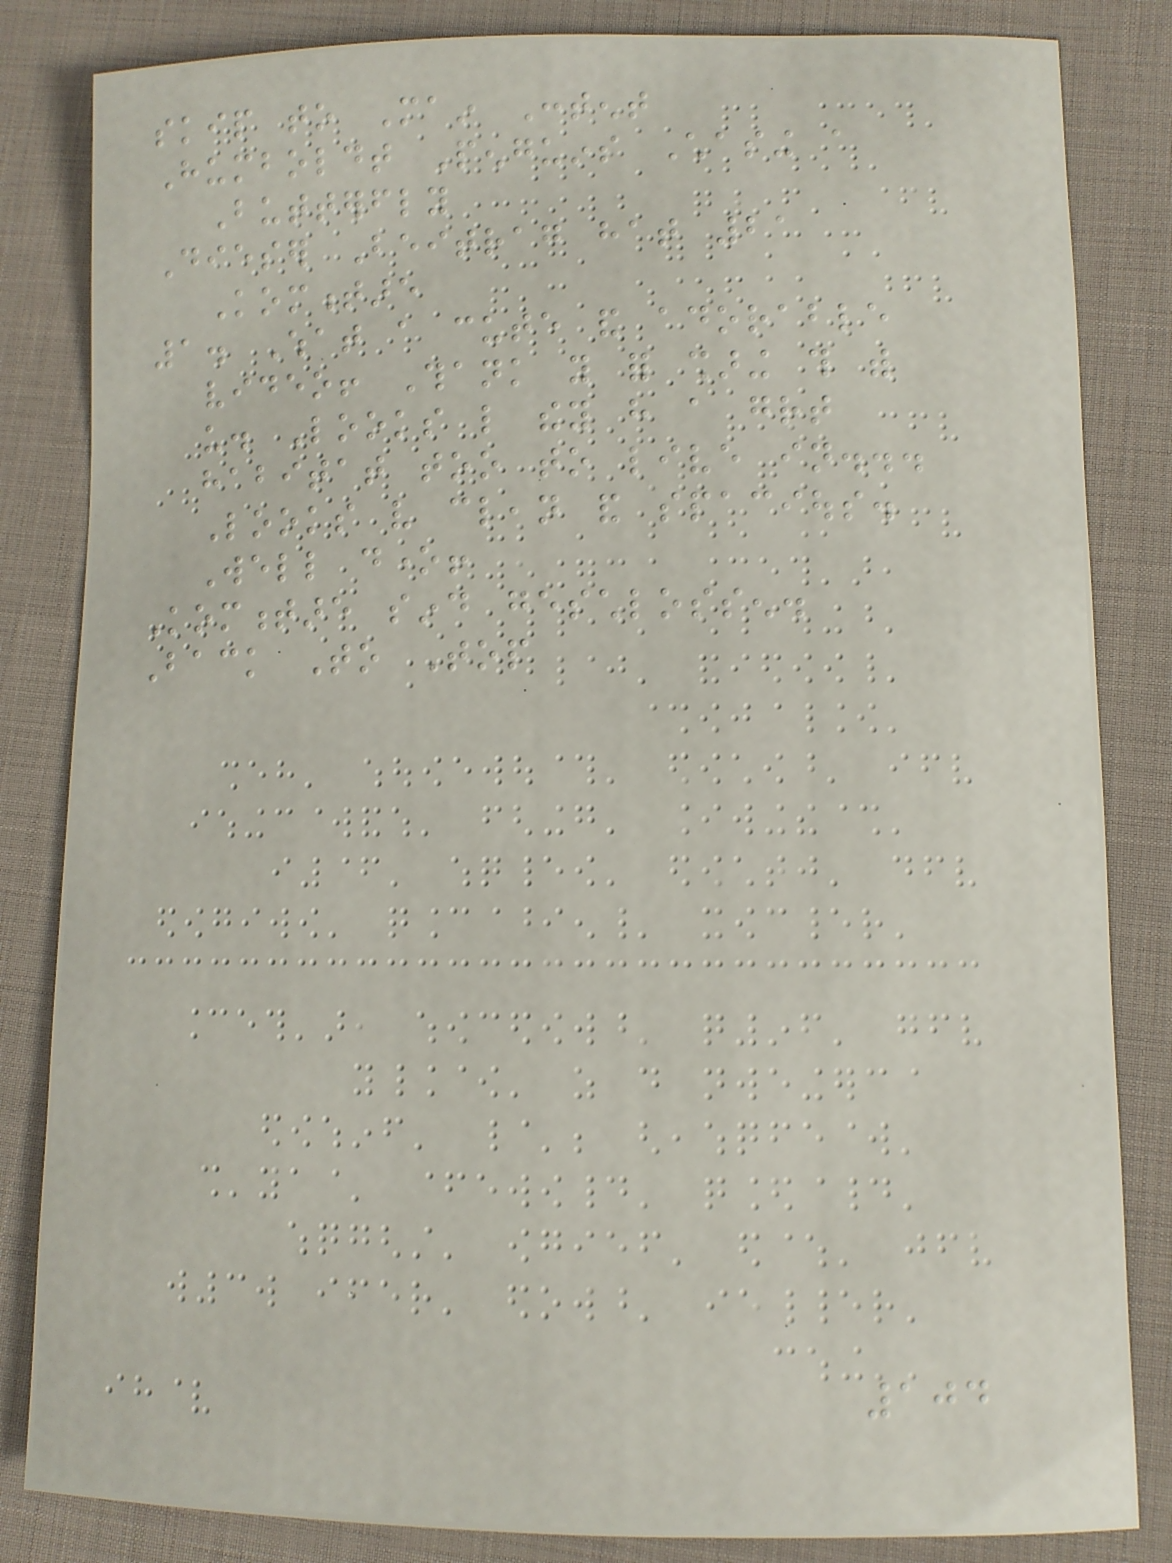skip to Main Content
Humboldt Penguins Chasing a
Butterfly
Dieser Beitrag hat 21
Kommentare
1. What a cute and adorable
video! Thank you for sharing this with
us. Looks like they have a great
habitat too to live in...
Looks very clean and spacious.
Well done!
Kommentare sind geschlossen.
Back To Top
104
